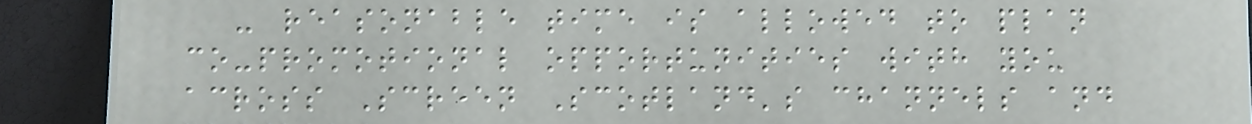- reasonable time is allowed to plan
co-promotional opportunities with you
across Screen Scotland's channels and
